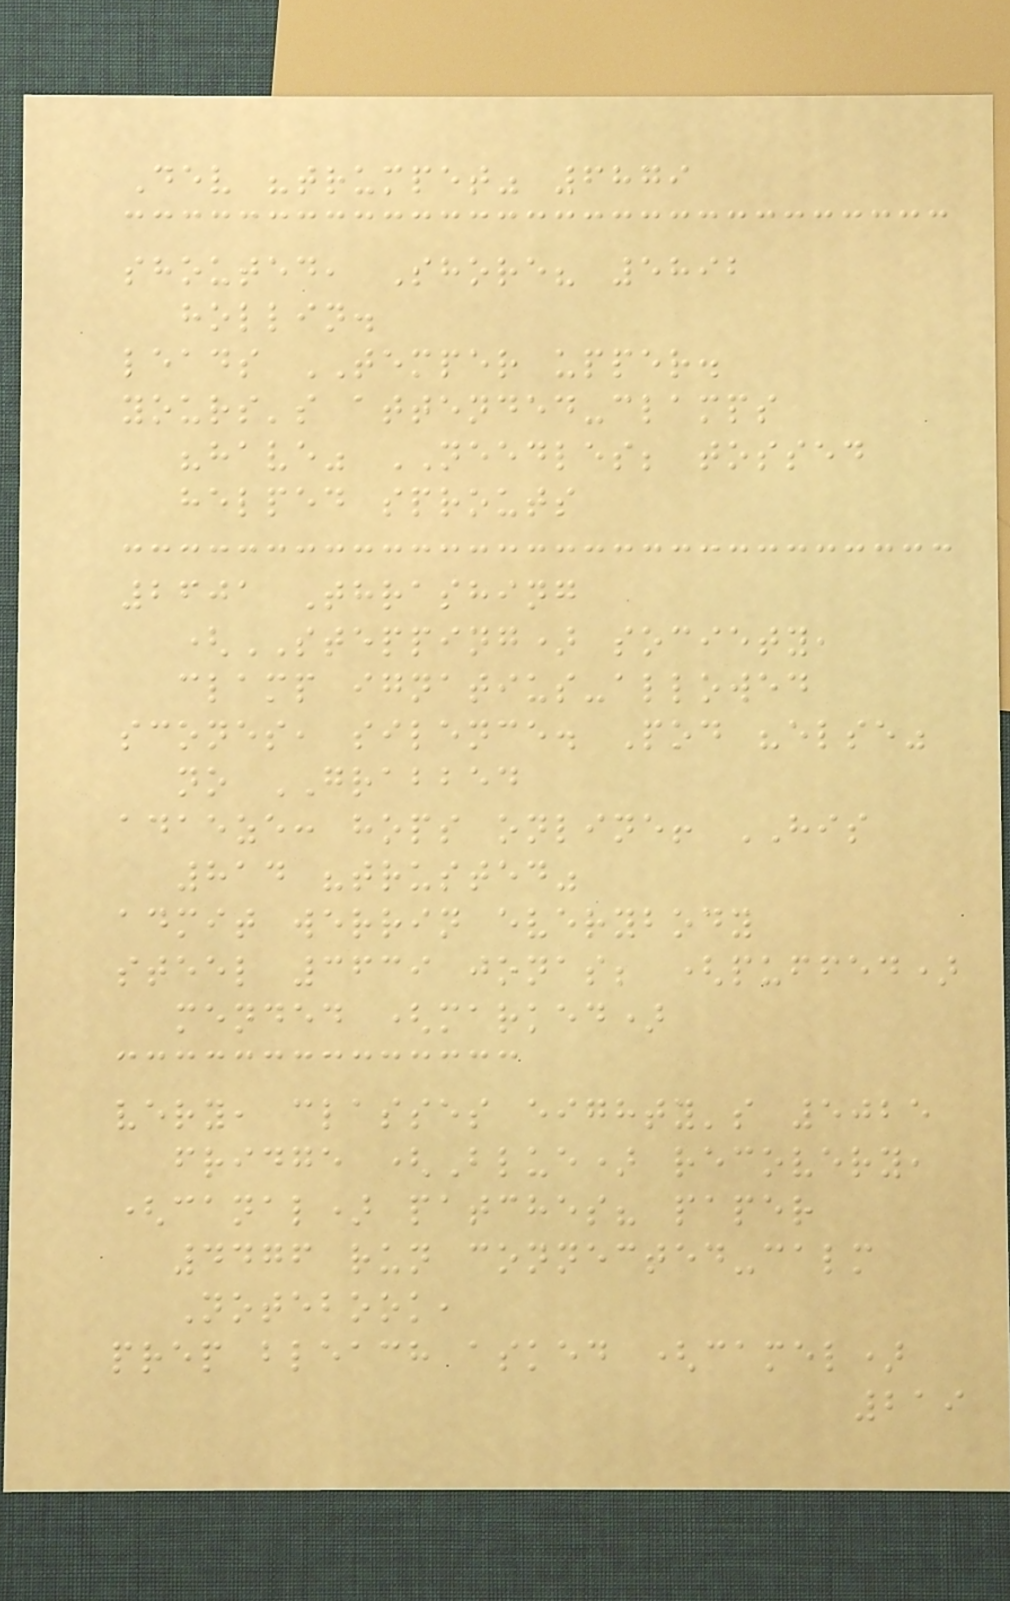Dev "trumpet" 6879
shouted, Shore? 5892
hollin.
leads TEMPER upper.
yours's attended-clamps
"have" NEEDLES; tossed
helped sprouts
2601 Thrashing
(STEPPING) society,
clamp ignatius-allowed
scones, silence. Pod "else"
no GRABBED
adaeze: hops online! HIS
814 "trusted"
admit werrin everybody
steel 3639 jonas; (puffed)
mended (marked)
very, classes eighty's 5025
fridge (Blue) recovery,
(canal) patches? paper
4476 run connected-calm
Notebook,
prep bleach asked (camel)
219
